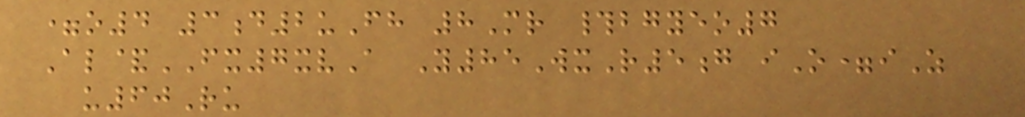=o4 3d2uFh 8Mr #bgyeo7
Al&FX7xvA Y85WxR5g iO=iZ
u60Ru
